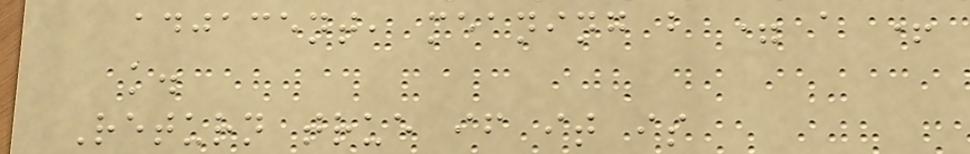adjacent, meaning b = a +
k.
Return true if it is
